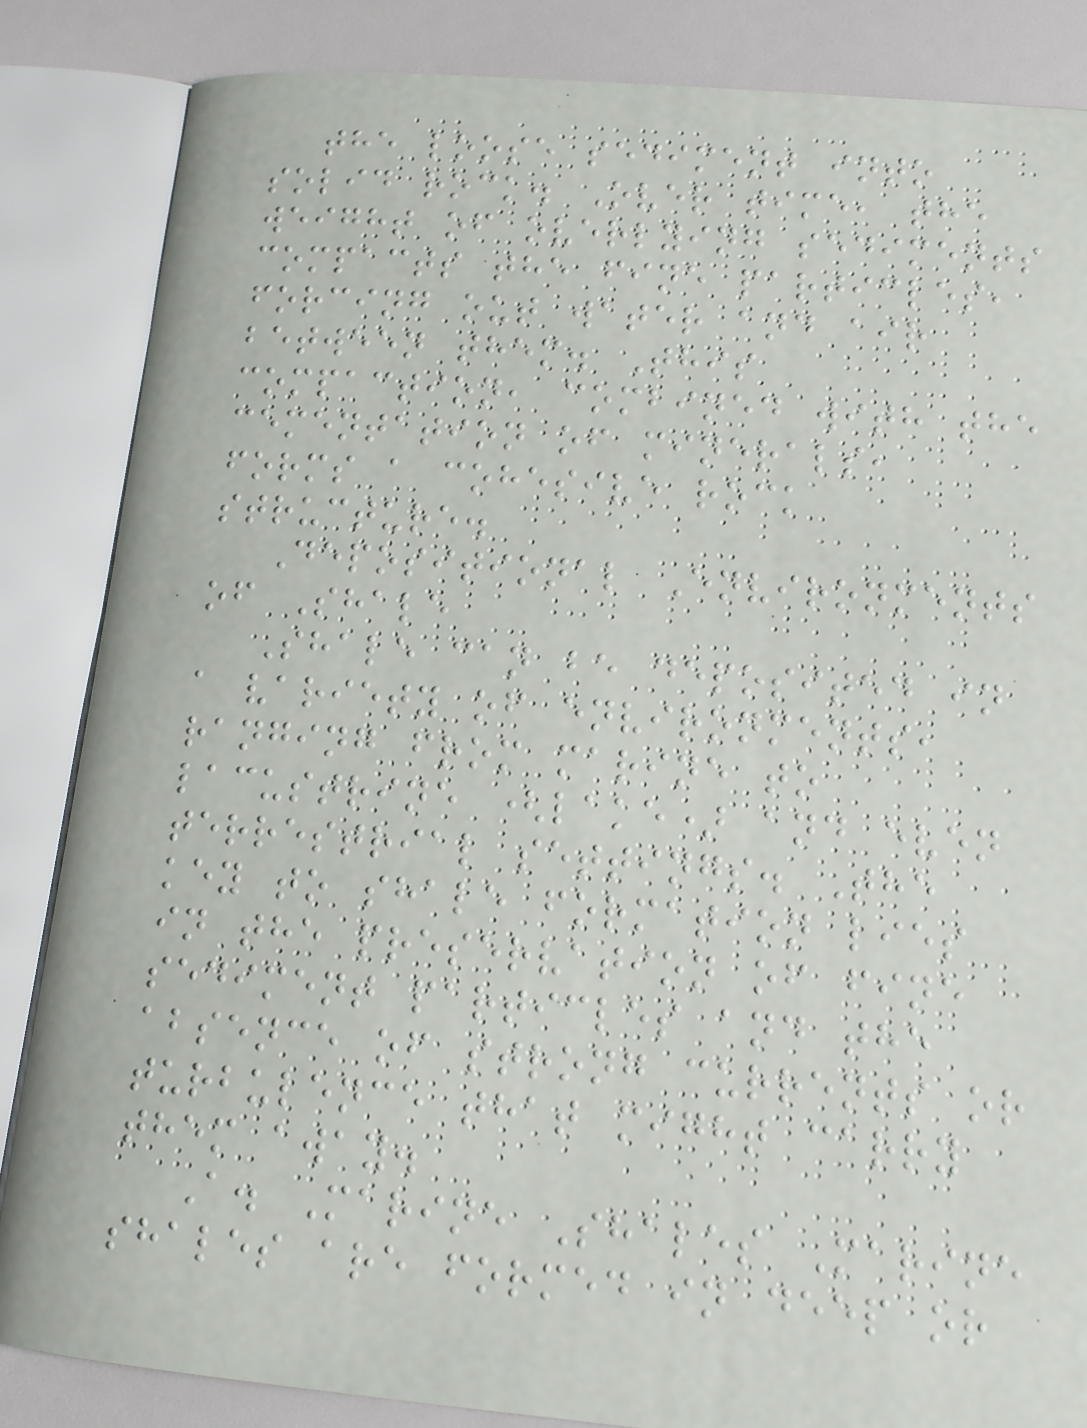the loose sediment into
solid rock. Over time, the
weight of overlying sediments
compacts the fine particles,
forcing out water and air
between them. This
compaction, combined with the
cementation of minerals,
forms a cohesive rock
structure.
Depositional Environments
of Shale
Shale can be deposited in
a variety of environments,
ranging from marine to
lacustrine (lake) and even
terrestrial settings. The
key to shale formation lies
in the preservation of fine
sediment particles and the
absence of strong currents or
turbulence that might carry
them away.
A. Marine Shales Marine
shales are formed in deep or
